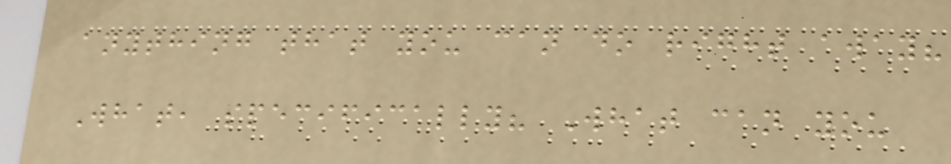anything that you can do right away?
What, specifically? What can you
